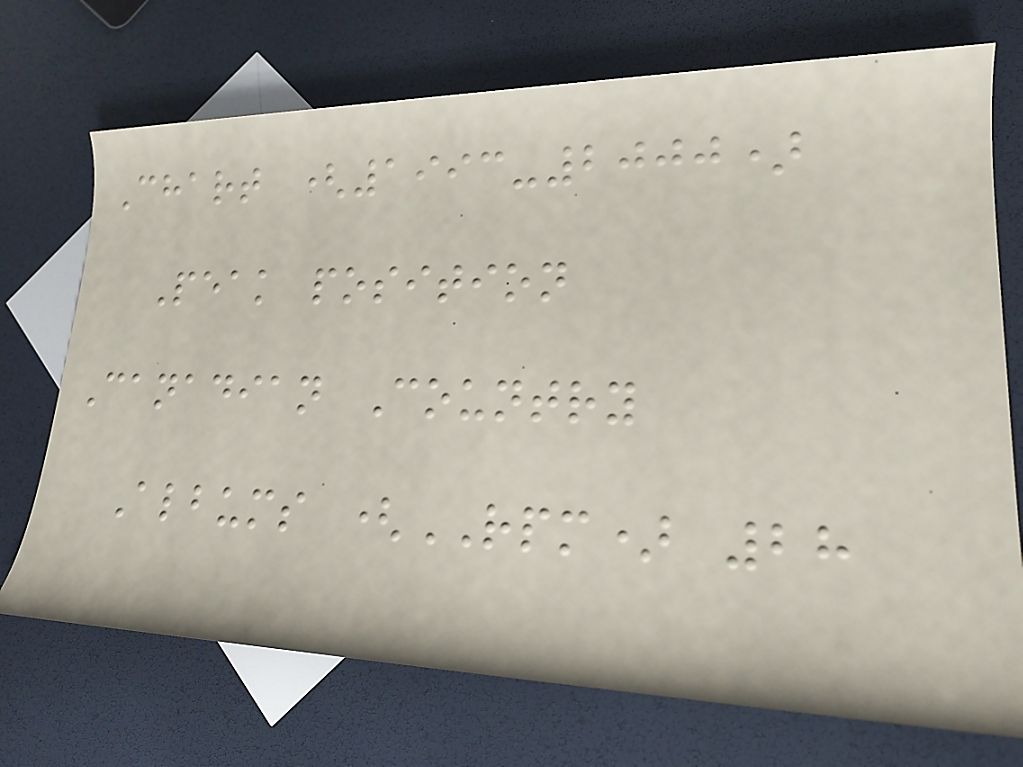Chart (1993-2000)
Peak position
Canadian Country
Albums (RPM) 28
